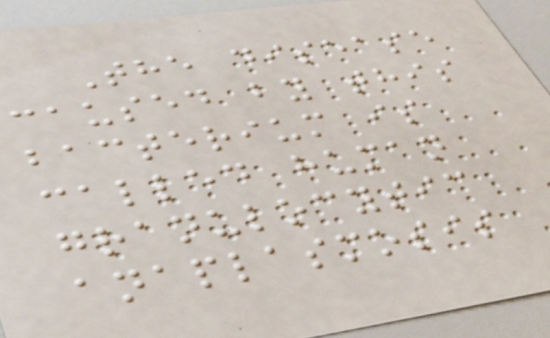The disease
caused by this
bacterium is
called human
granulocytic
anaplasmosis
